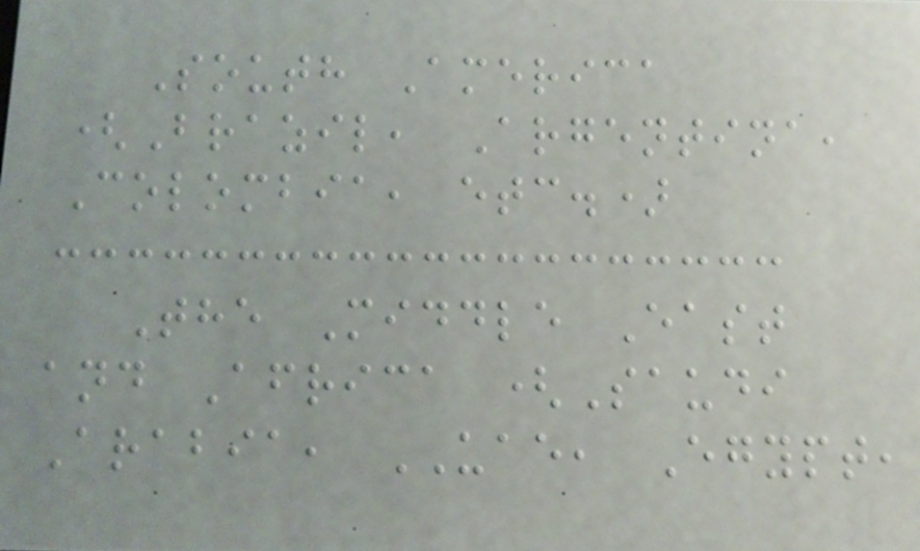South America
(Brazil, Argentina,
Colombia, etc.)
The Middle East
and Africa (Saudi
Arabia, UAE, Egypt,
